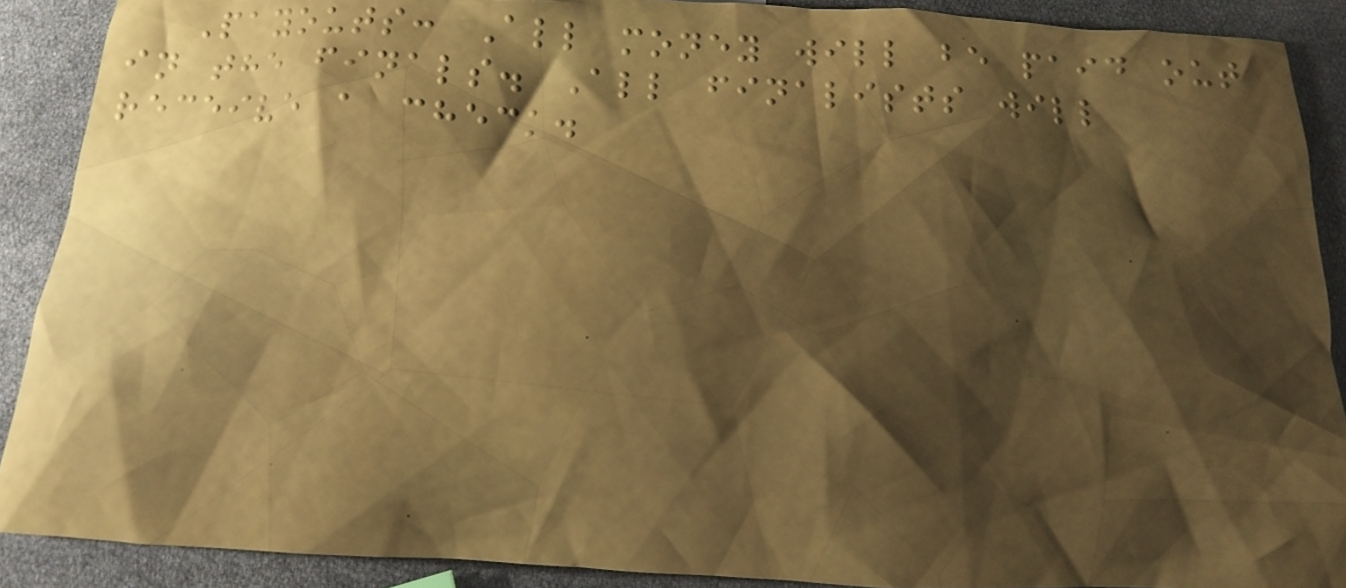Payouts: All money will be paid out
in the finals. All finalists will
receive a check.
